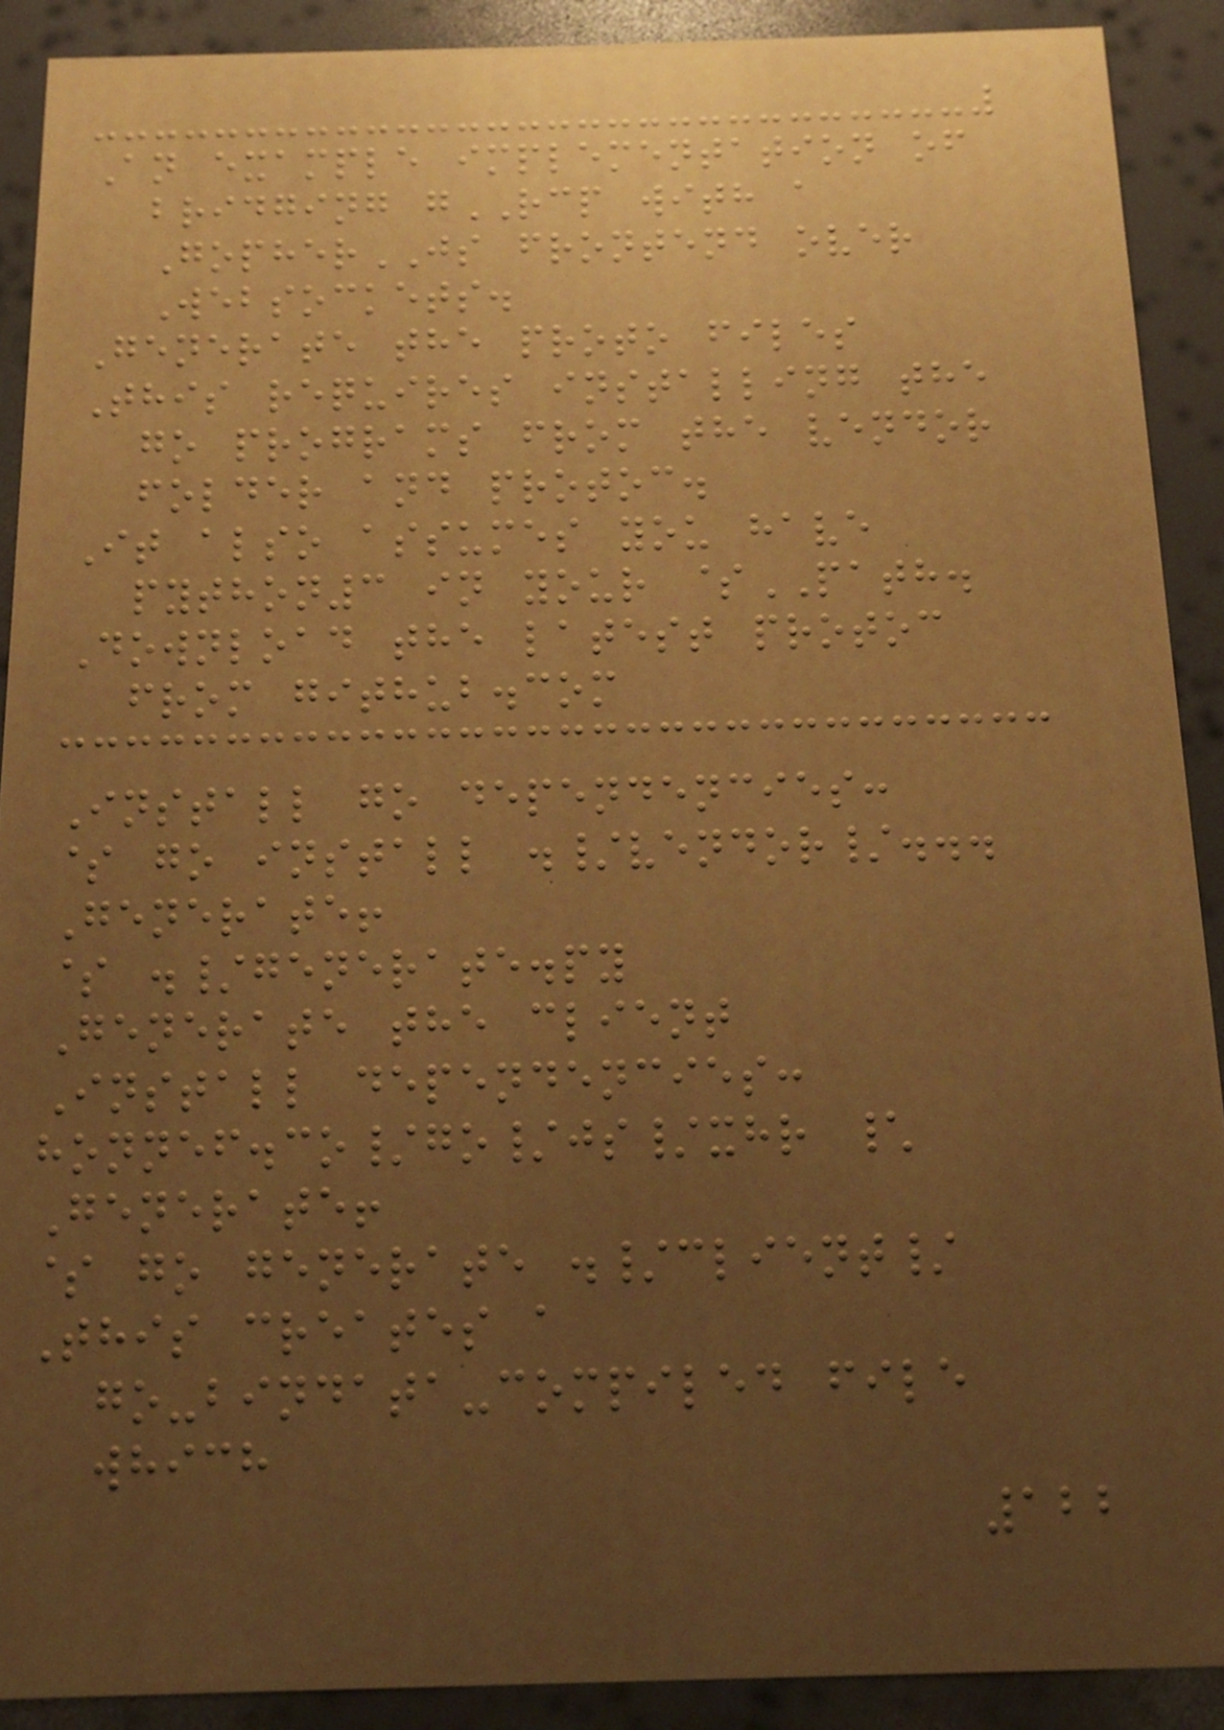An example implementation of
bridging gRCP with a
GopherJS frontend over
Websockets.
Generate the proto files
This requires installing the
go programs from the vendor
folder and protoc.
It also assumes you have
python3 in your $PATH.
Download the latest protoc
from github.com
Install go dependencies:
$ go install ./vendor/...
Generate!
$ ./generate.py
Generate the client
Install dependencies:
honnef.co/go/js/xhr \
Generate!
$ go generate ./client/
This creates a
go-bindata-compiled file
which
122
